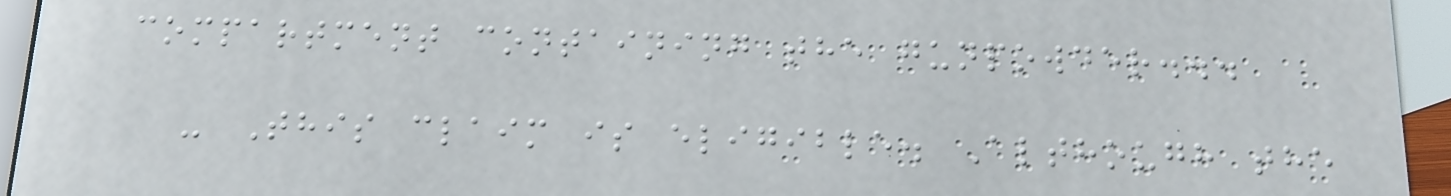compartment containing the gunpowder...
- This claim is eligible. Although the
